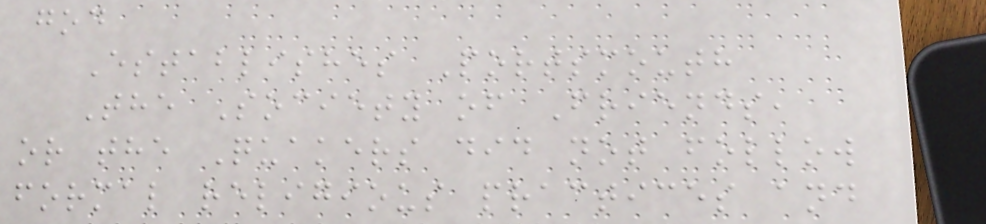god
Establishes Portsmouth
The Society of Friends,
or the Quakers did not follow
formal religious practices and
